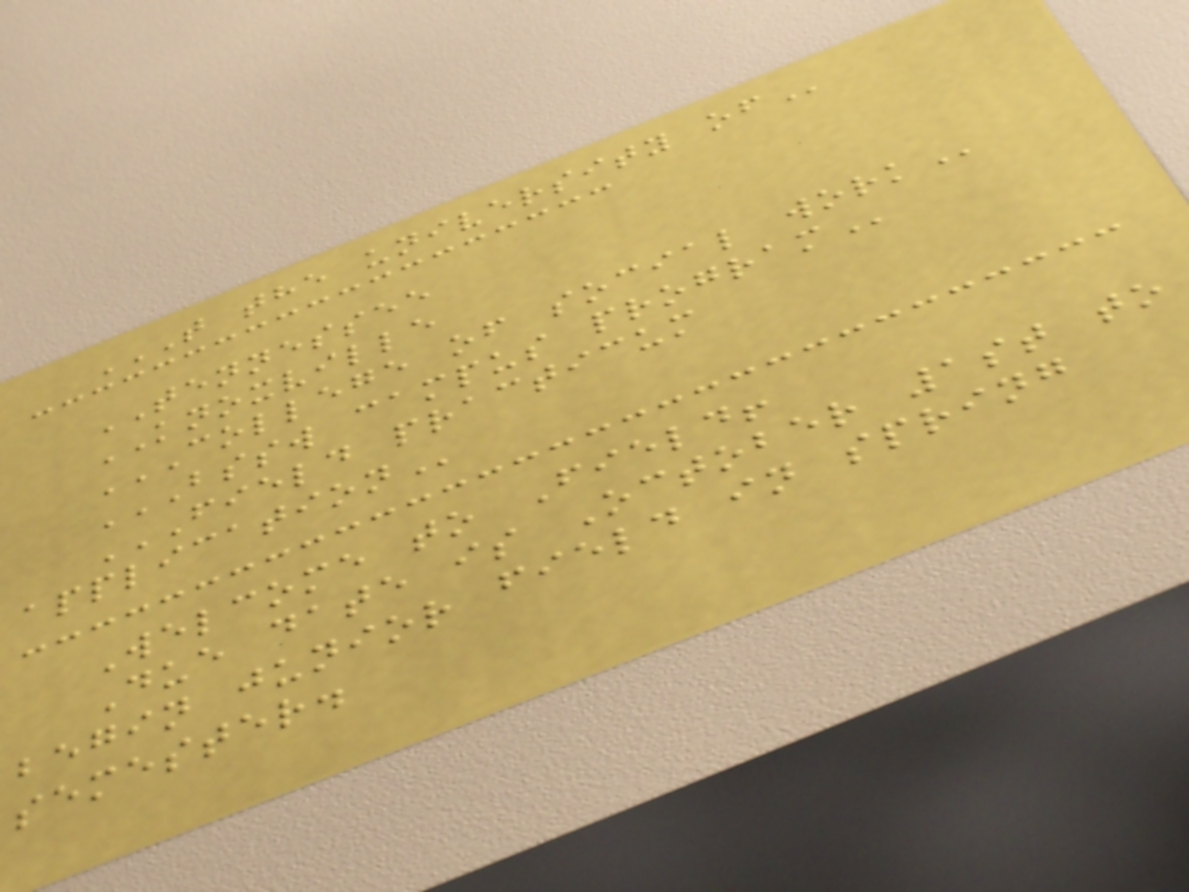T THE UNIVERSITY OF
TENNESSEE
KNOXVILLE
COLLEGE OF SOCIAL WORK
BSSW CAMPUS PROGRAM
FIELD PRACTICUM
APPLICATION
Welcome to Field!
Due date is October 1st to
begin junior field in spring
semester.
